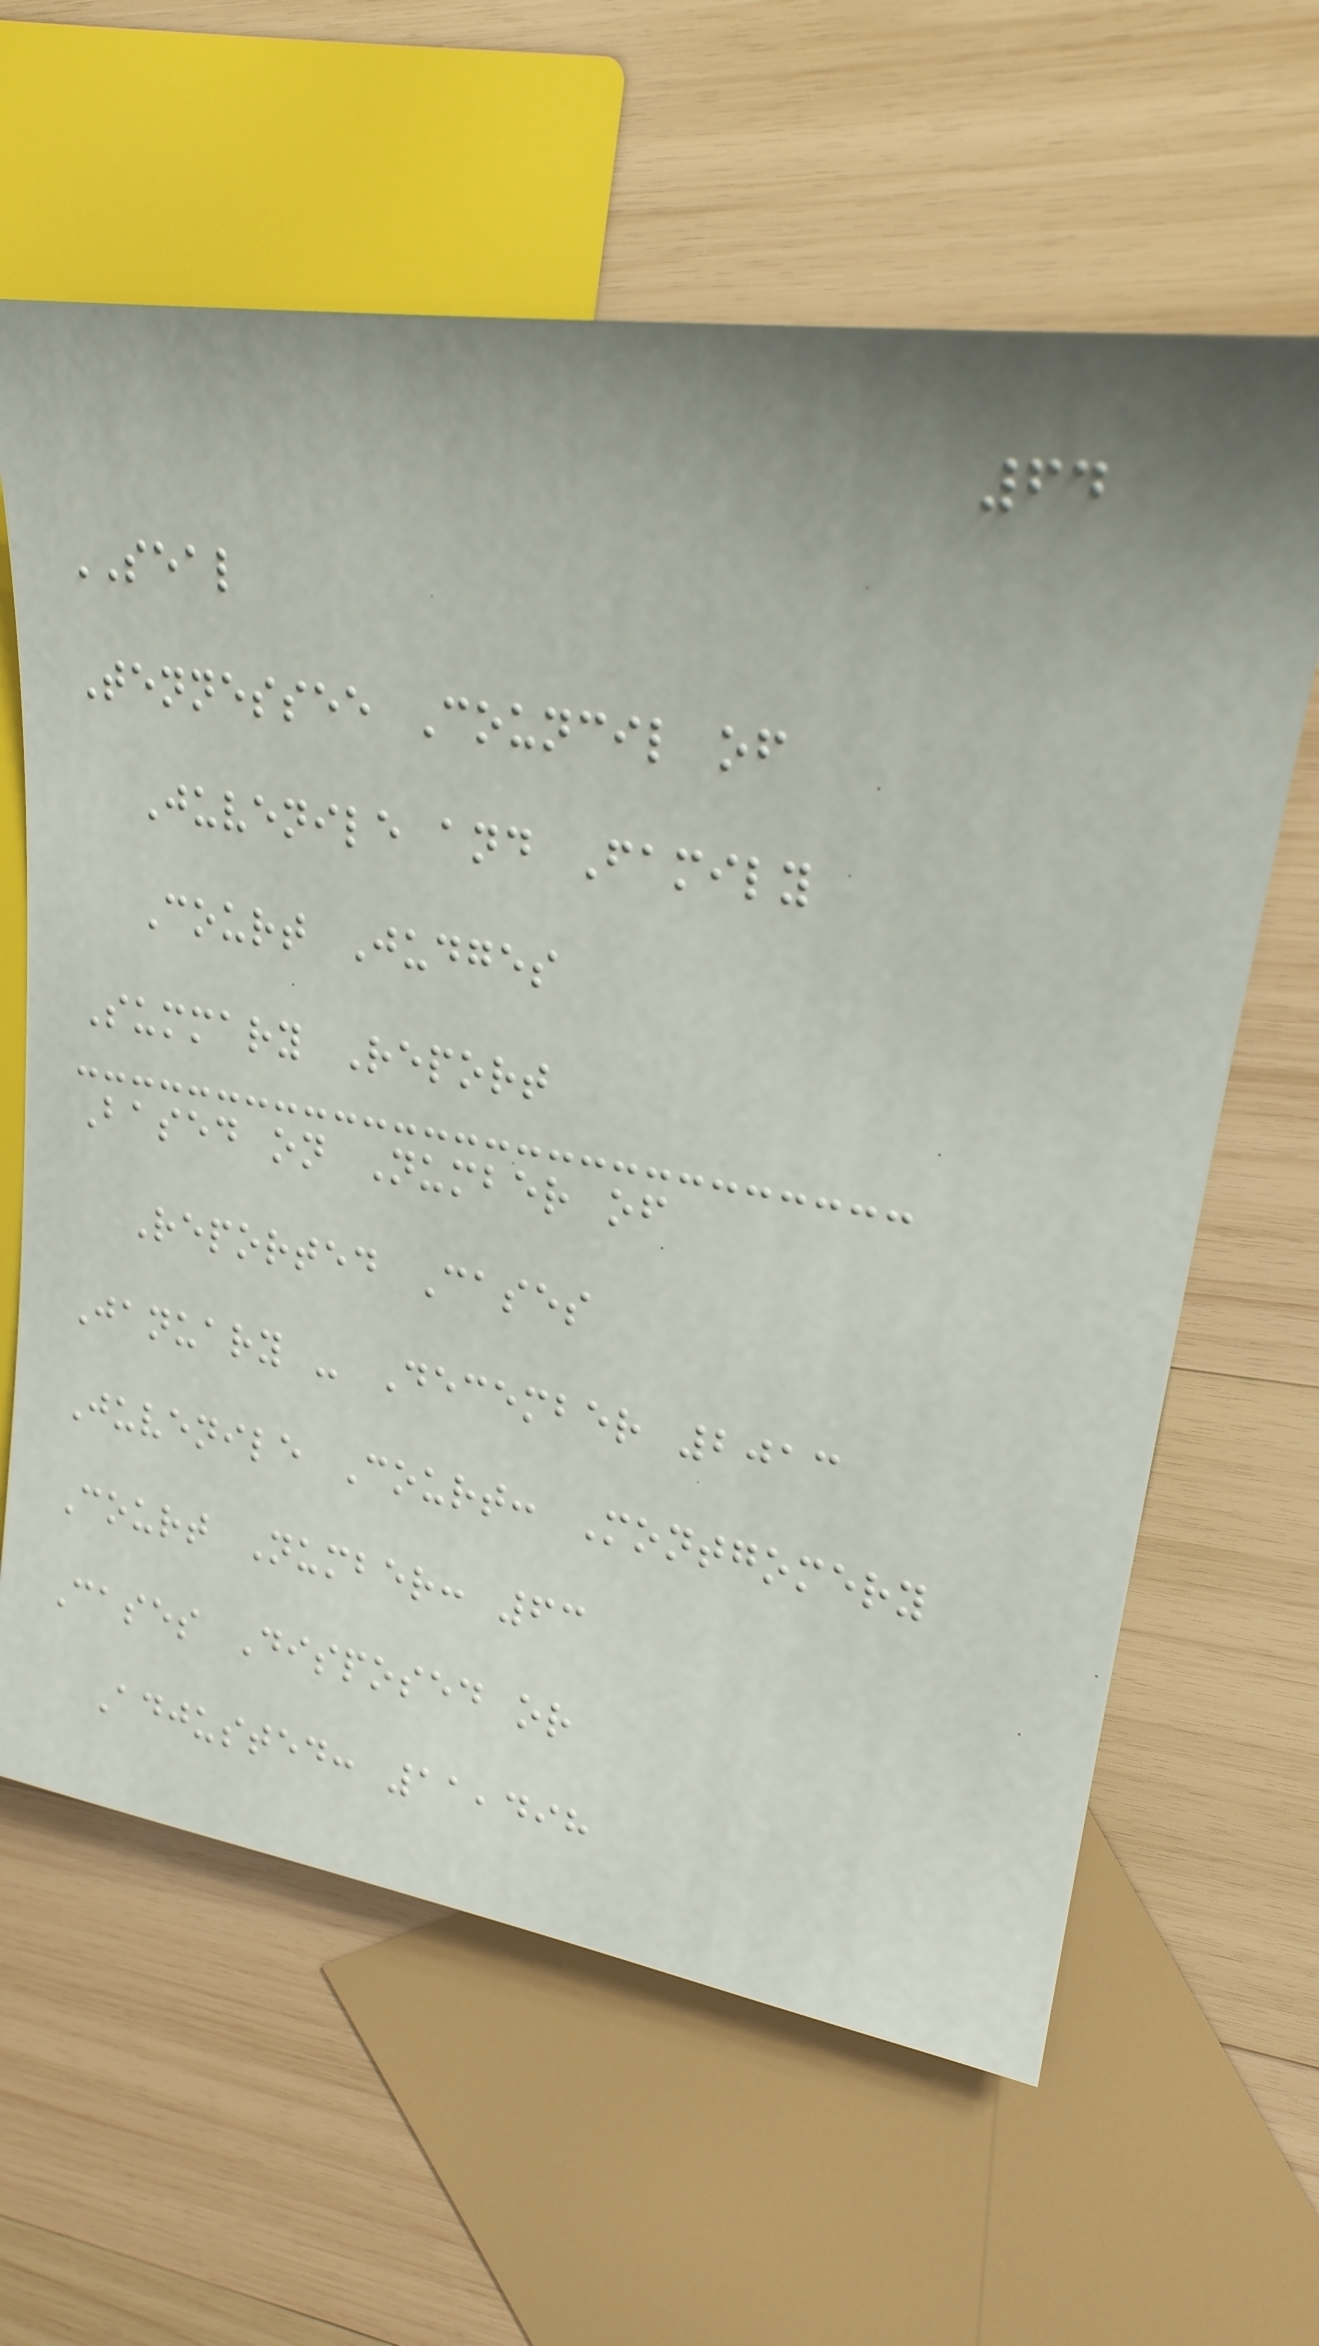64
SEAL
Tennessee Council of
Juvenile and Family
Court Judges
Summary Report
Based on Number of
Reported Cases
January - December 2013
Juvenile Court: Montgomery
Court Number: 63
Cases Disposed or
Adjusted: 11,498
